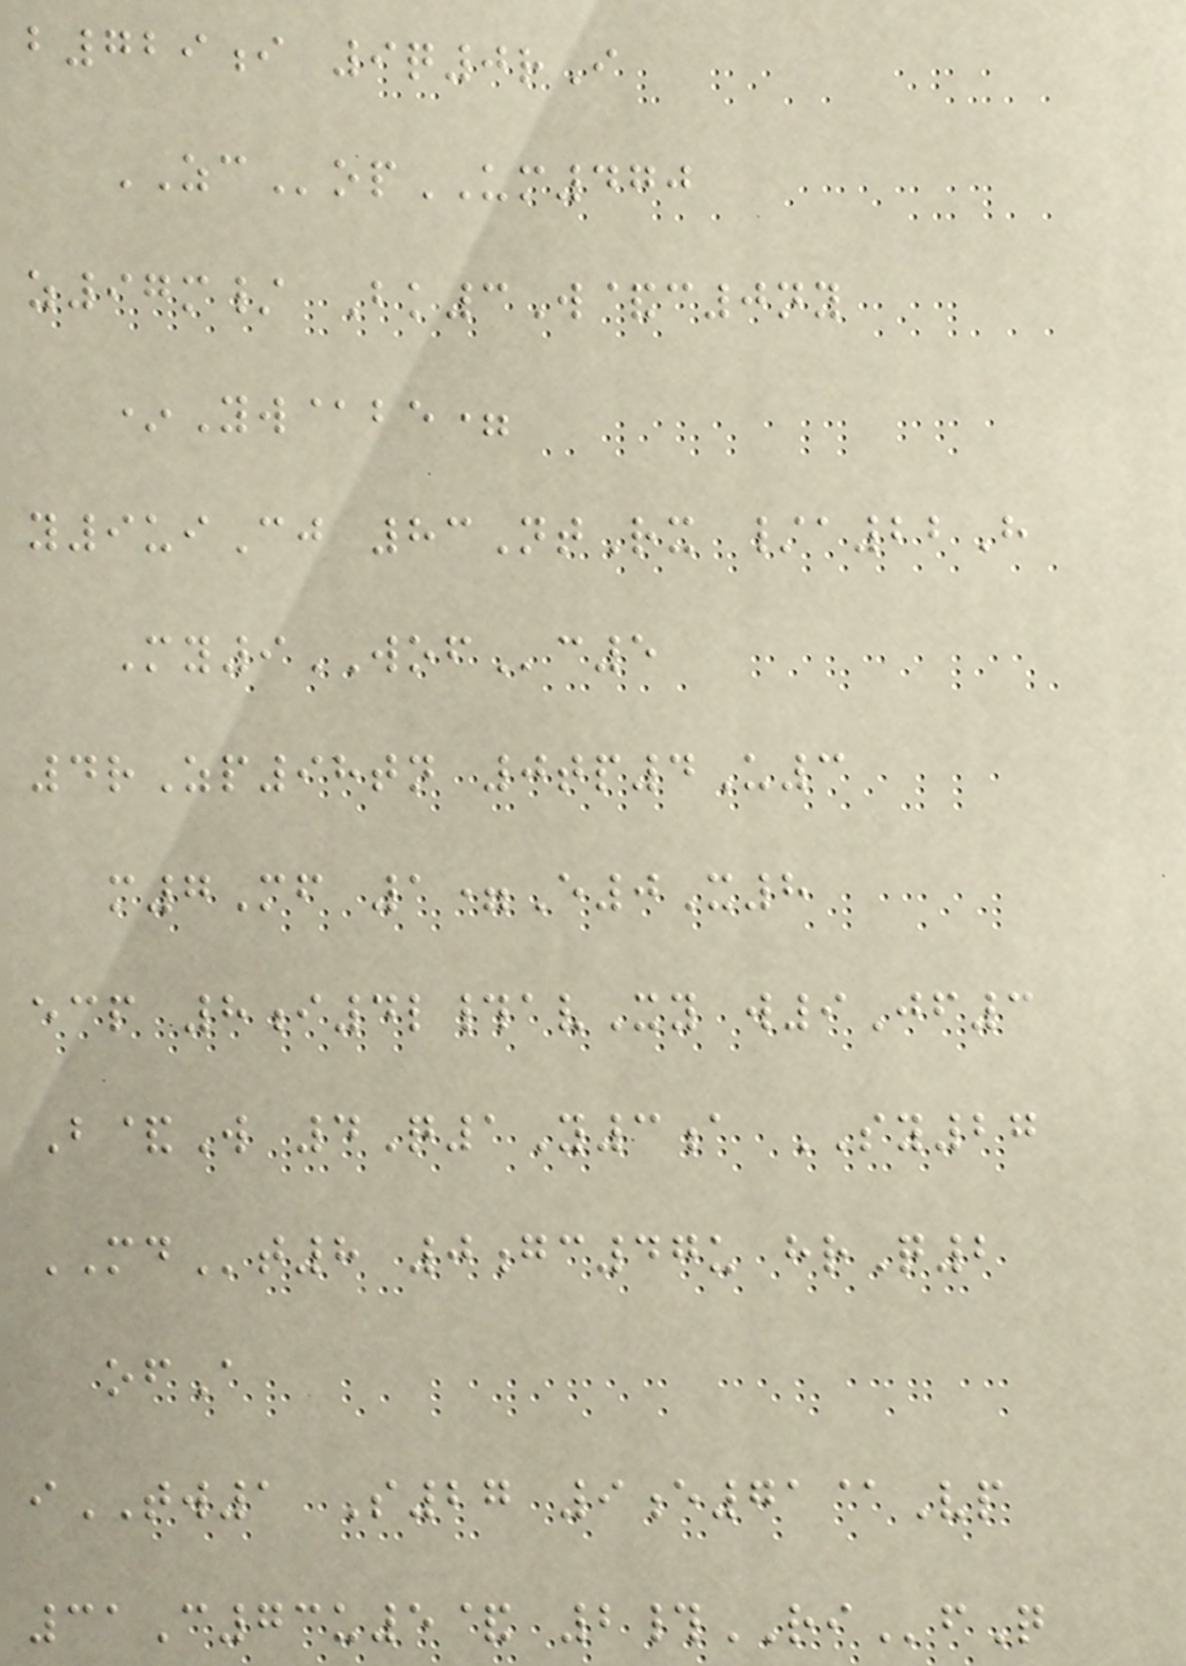b729i 9q0rI
ZCopUM470
z97m/ Bk3W&c0ny
*Yw@be=
y9uiCj 83NtRx /a22H
My9WOFc5
4rZp98tn 0tp4U3
m7Mf 1=E0X8
ecp 8i4l#avXy w9Jf3
B&W 4Q1Y3a SY27
MDt8 0gc47u hrQ2
ofA
iTW1 S27 9e71@Vp
31C73u5& 2#RIfQ
